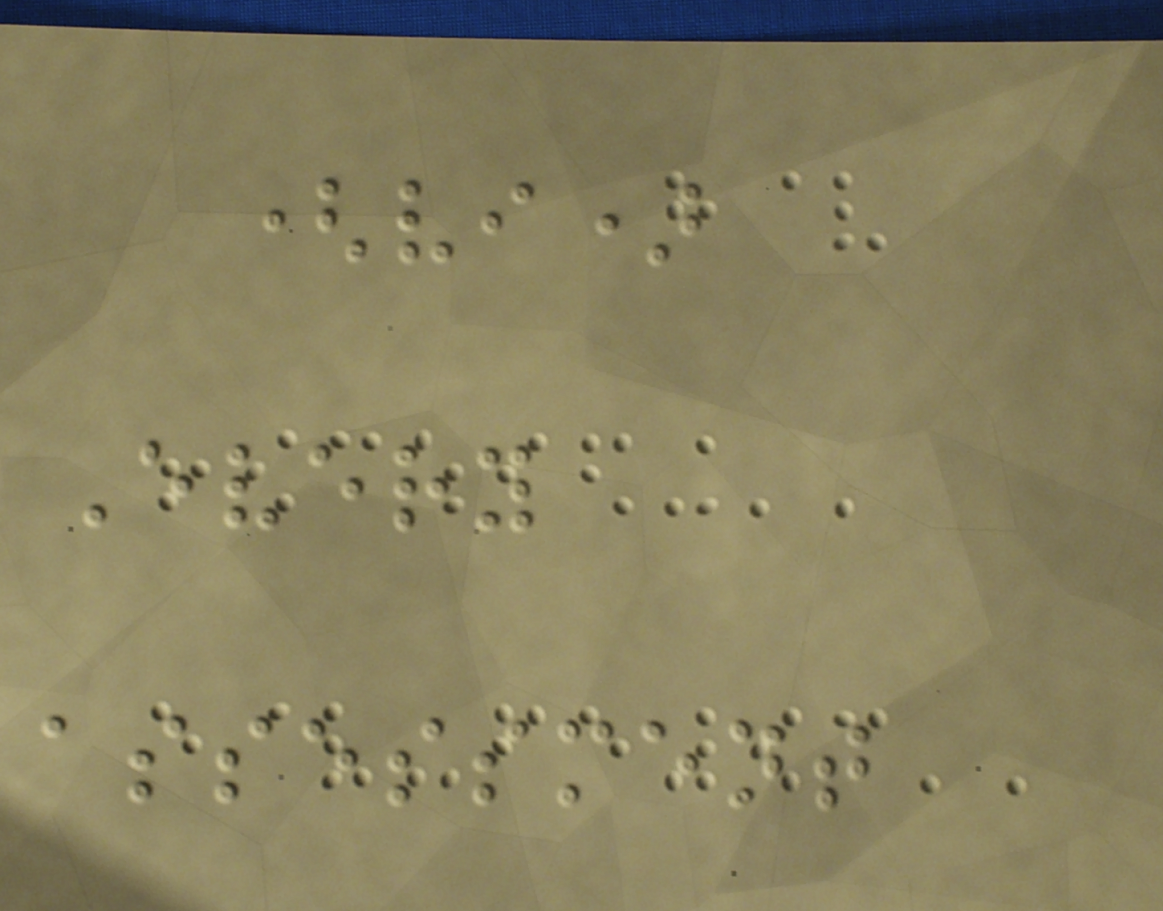(vi)
Every
assessment
